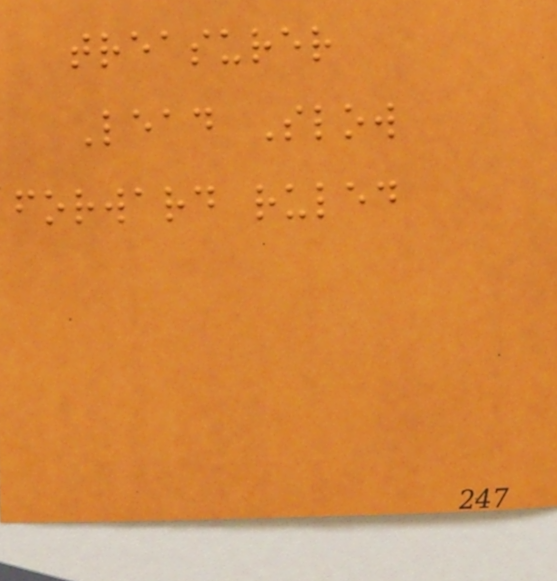treasurer
Lead Slow
forward ruled
